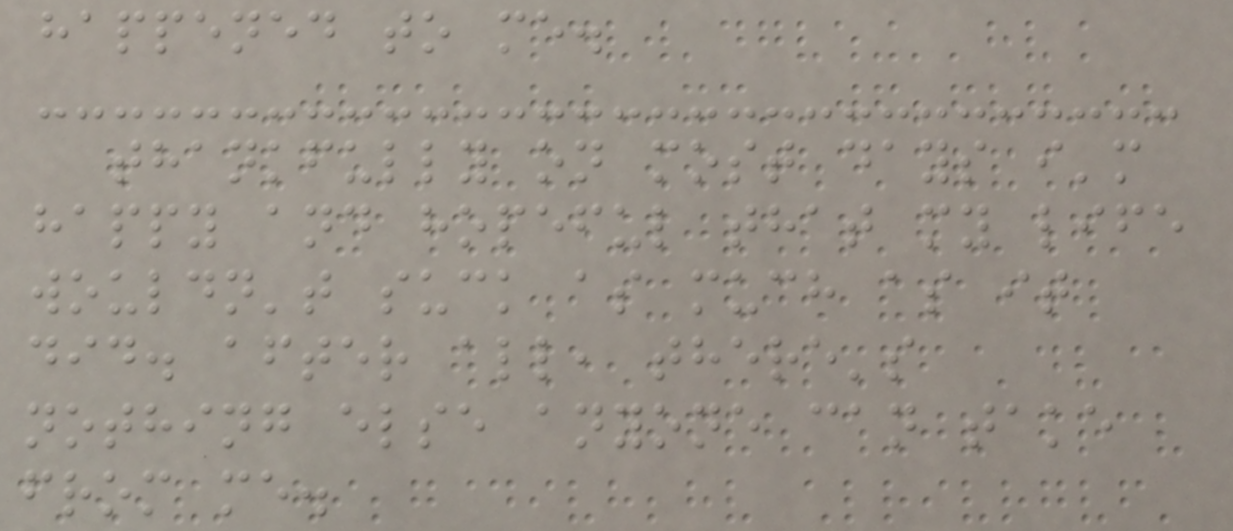happened to me.
thankfully on most days i'm
happy and hopeful that my life
wouldn't suck as much as it
did. after all, there's
nothing else anyone can take
from me.
